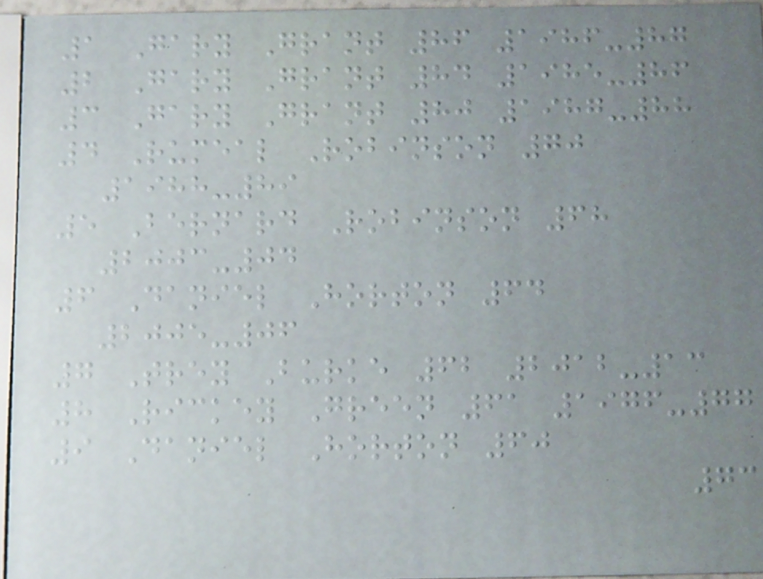1 Gary Grant 86 1986-87
2 Gary Grant 84 1985-86
3 Gary Grant 80 1987-88
4 Rumeal Robinson 70
1988-89
5 Bernard Robinson 68
2003-04
6 Daniel Horton 64
2005-06
7 Trey Burke 62 2012-13
8 Rickey Green 61 1976-77
9 Daniel Horton 60
73
